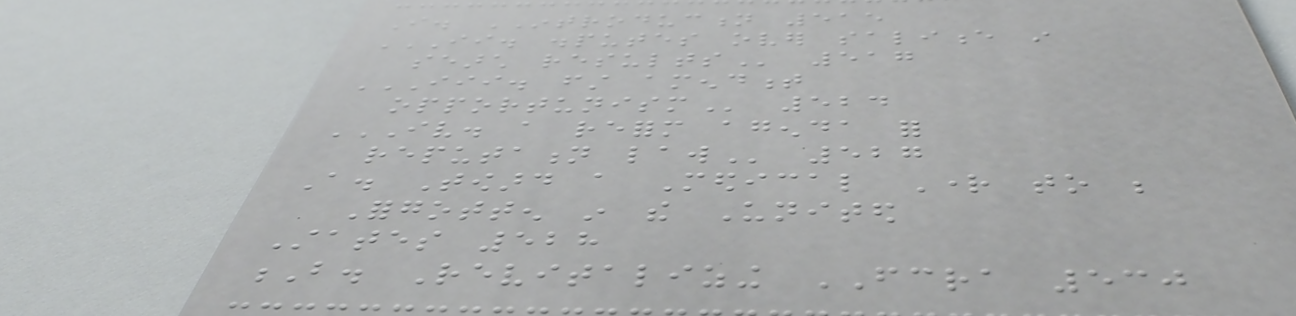I. INTRODUCTION 515
II. DISPUTES OVER SALIENCE IN
SEARCH RESULTS 517
III. FIRST AMENDMENT
OPPORTUNISM 524
IV. A REFORM AGENDA FOR
REPUTATION LAW 527
A. Toward a Medical Right to be
Forgotten in the United
States 528
B. Revitalizing FCRA 530
